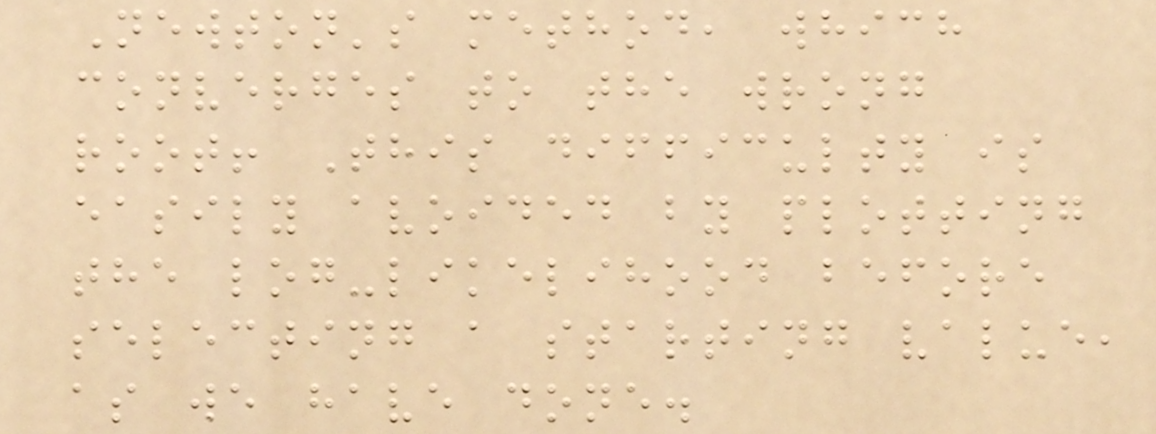Newton's method, which
converges to the wrong
root! This difficulty is
easily avoided by plotting
the log-likelihood before
selecting a starting value,
as we have done.
